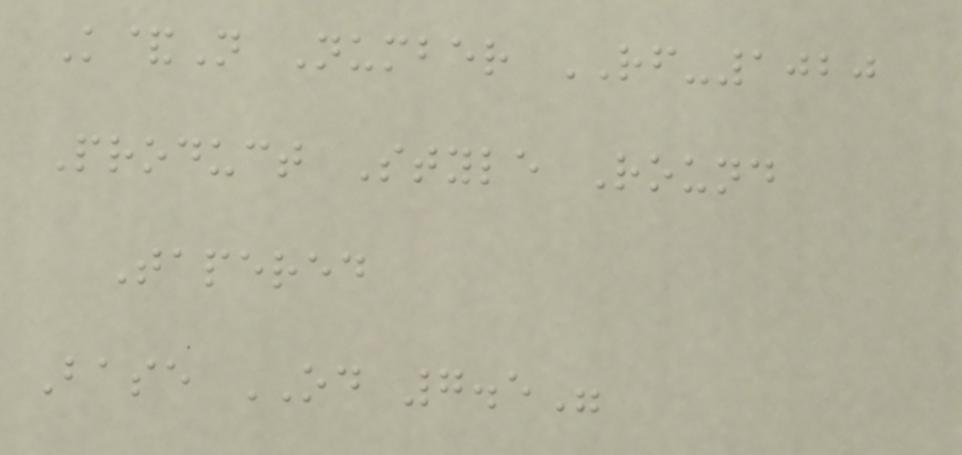K&N Number RF-1020
Product Style Round
Tapered
Base OD 7.5"
